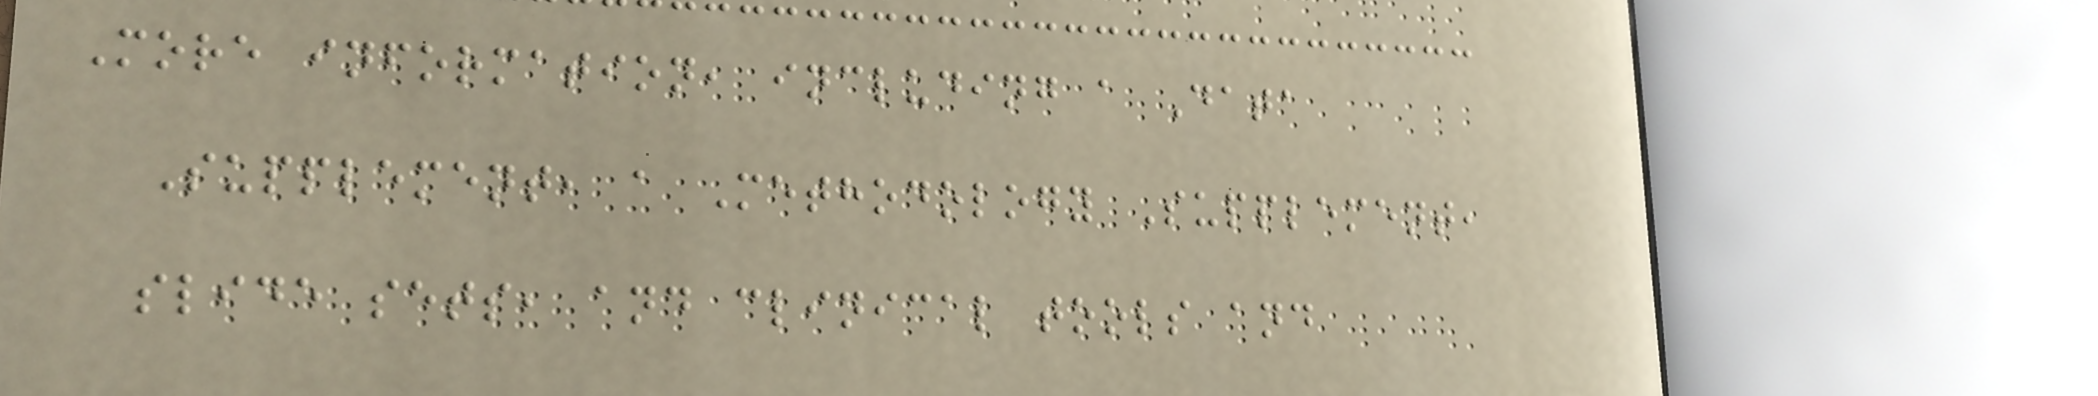More information, including a Data
Supplement, a Methodology Supplement,
slide sets, and clinical tools and
